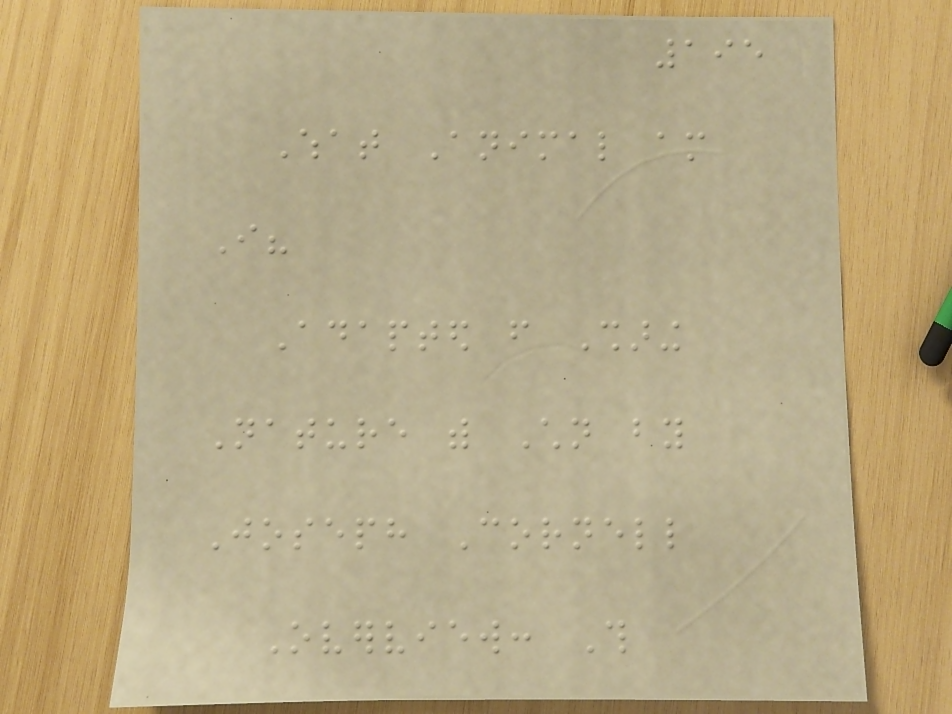195
What Animal am
I?
Adapted from Sharing
Nature with Children by
Joseph Cornell
Overview: This
